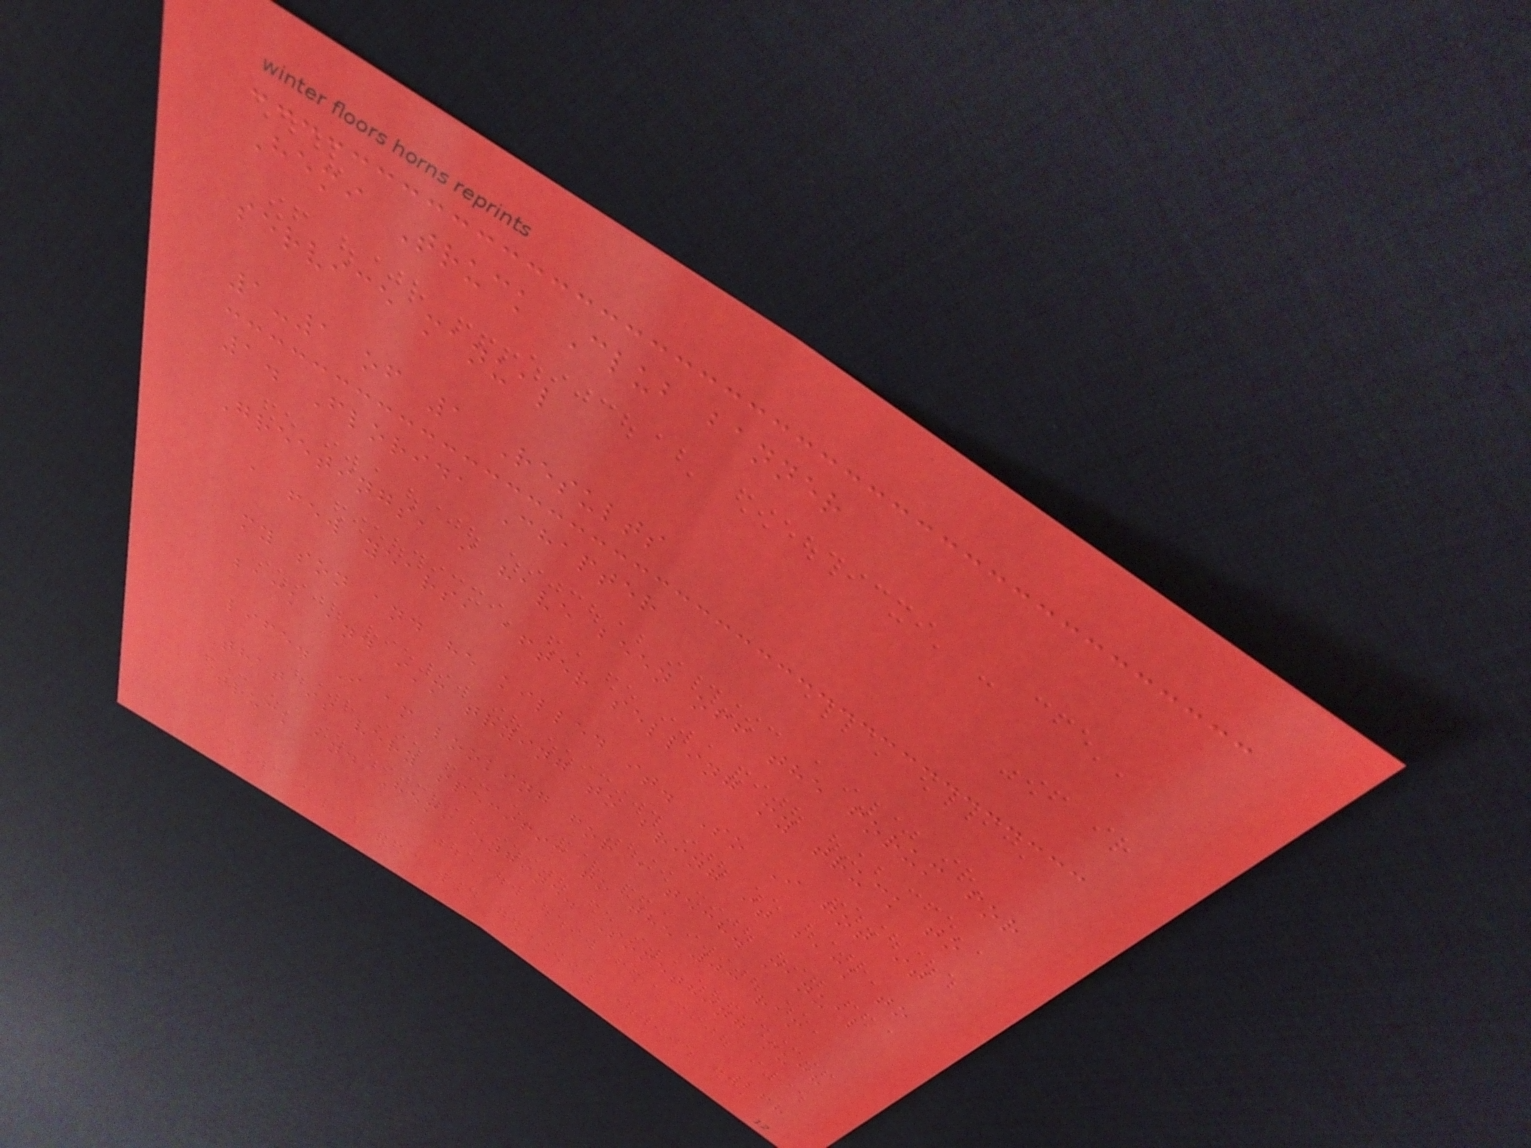Hemi Truck Club banner
service manual
1-1 of 1 Results
1. Florida Chapter
Greetings, i have been off the forum for
a few years, after selling my truck to
my son and he killed it. So I got it
back and i'm trying to bring it back to
life. I am looking for a tech. manual
that is very specific to the 03 ram
truck and Hemi engine. Something much
268
